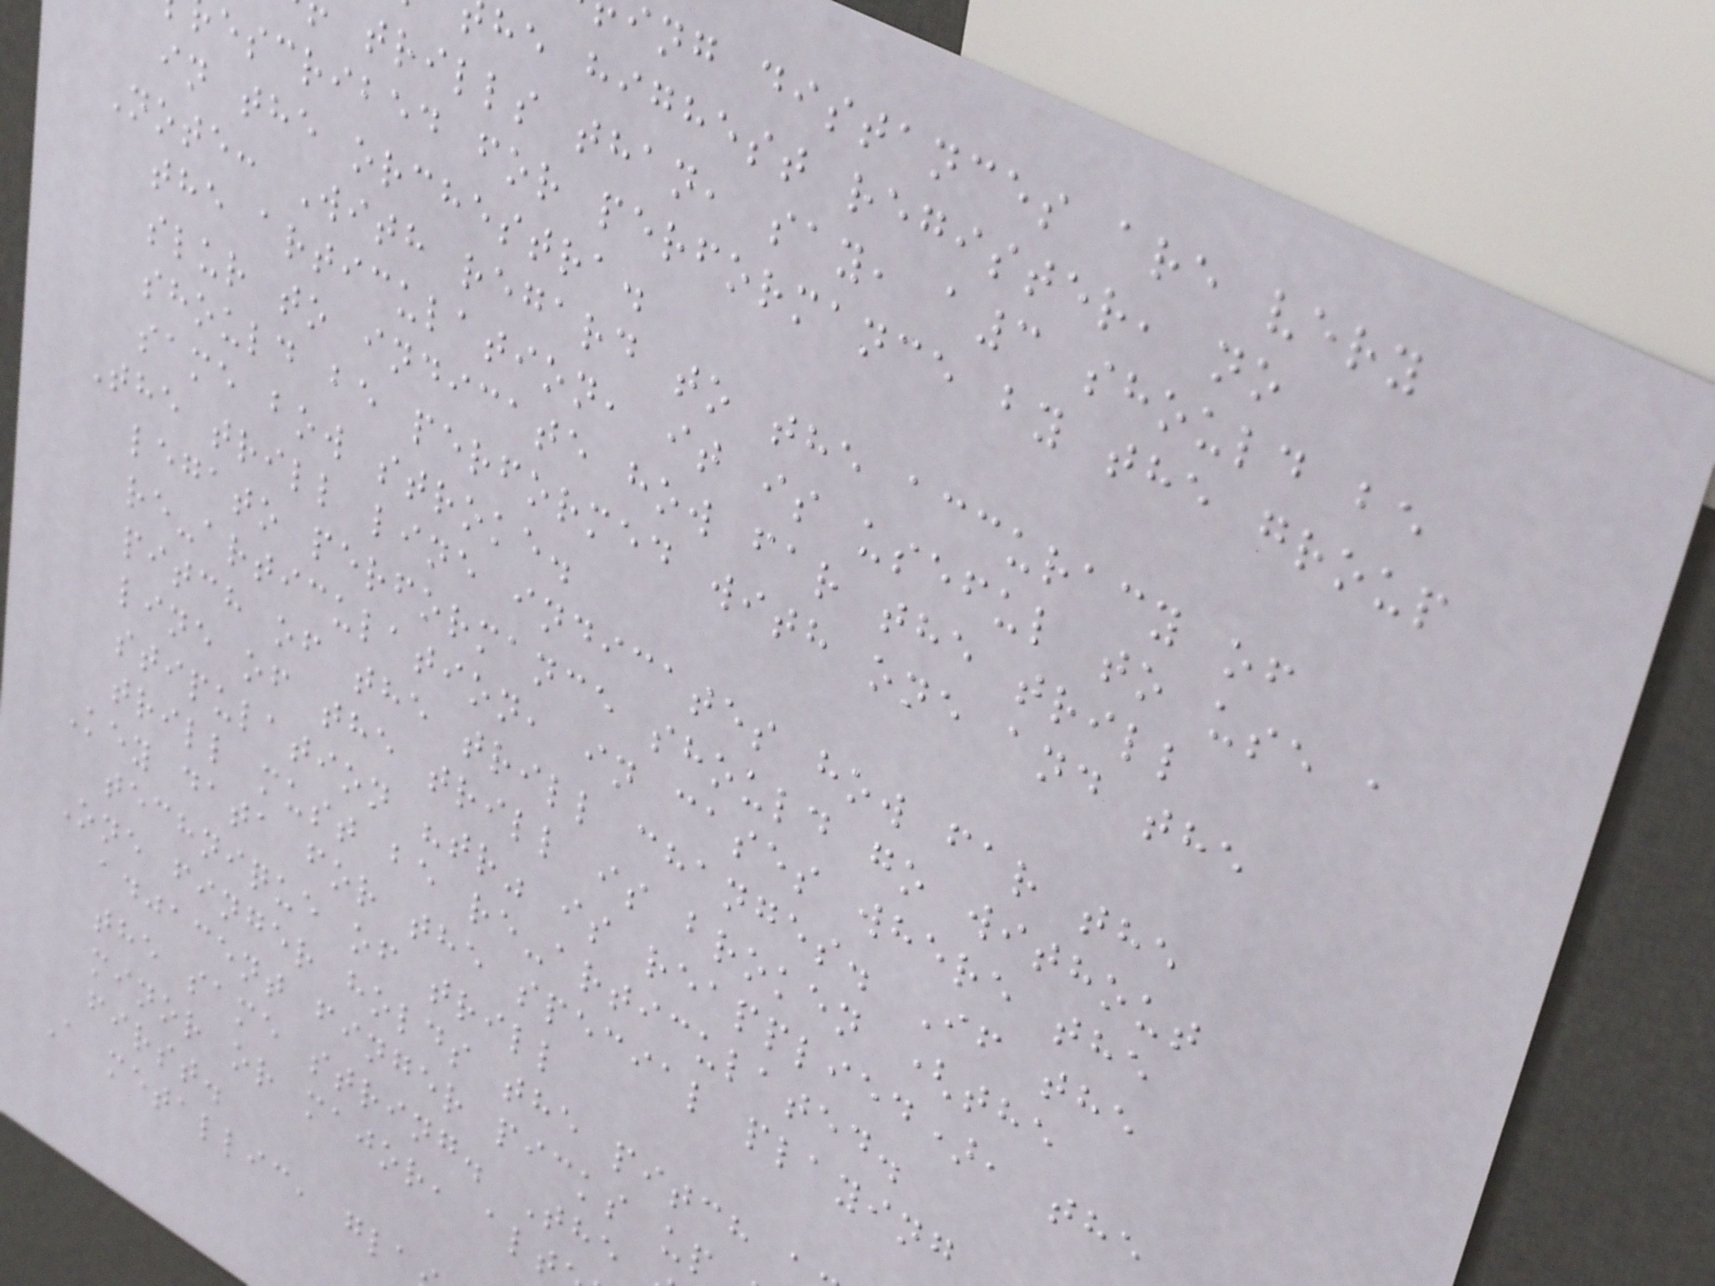ing distances are very
he highest register, no
trills than, say, a3 should be
escribed for performance by the group
in the orchestra.
Note: With regard to the accuracy of
the articulation, it is useful to use a
slur to indicate how far the trill
should be performed with one and the
same bow stroke.
The trill line indicates how far the
legato performance should go without
re-articulation, in cases where the
pitch of the trill changes. If the
line of the trill is broken (the
stipulation "tr" is reapplied), the
trill must be re-articulated.
Key data for the special playing
technique of trill
One finger holds the pitch
adjacent finger picks up
the same string. The
minor or major, alt
first.
A metallic, gla
